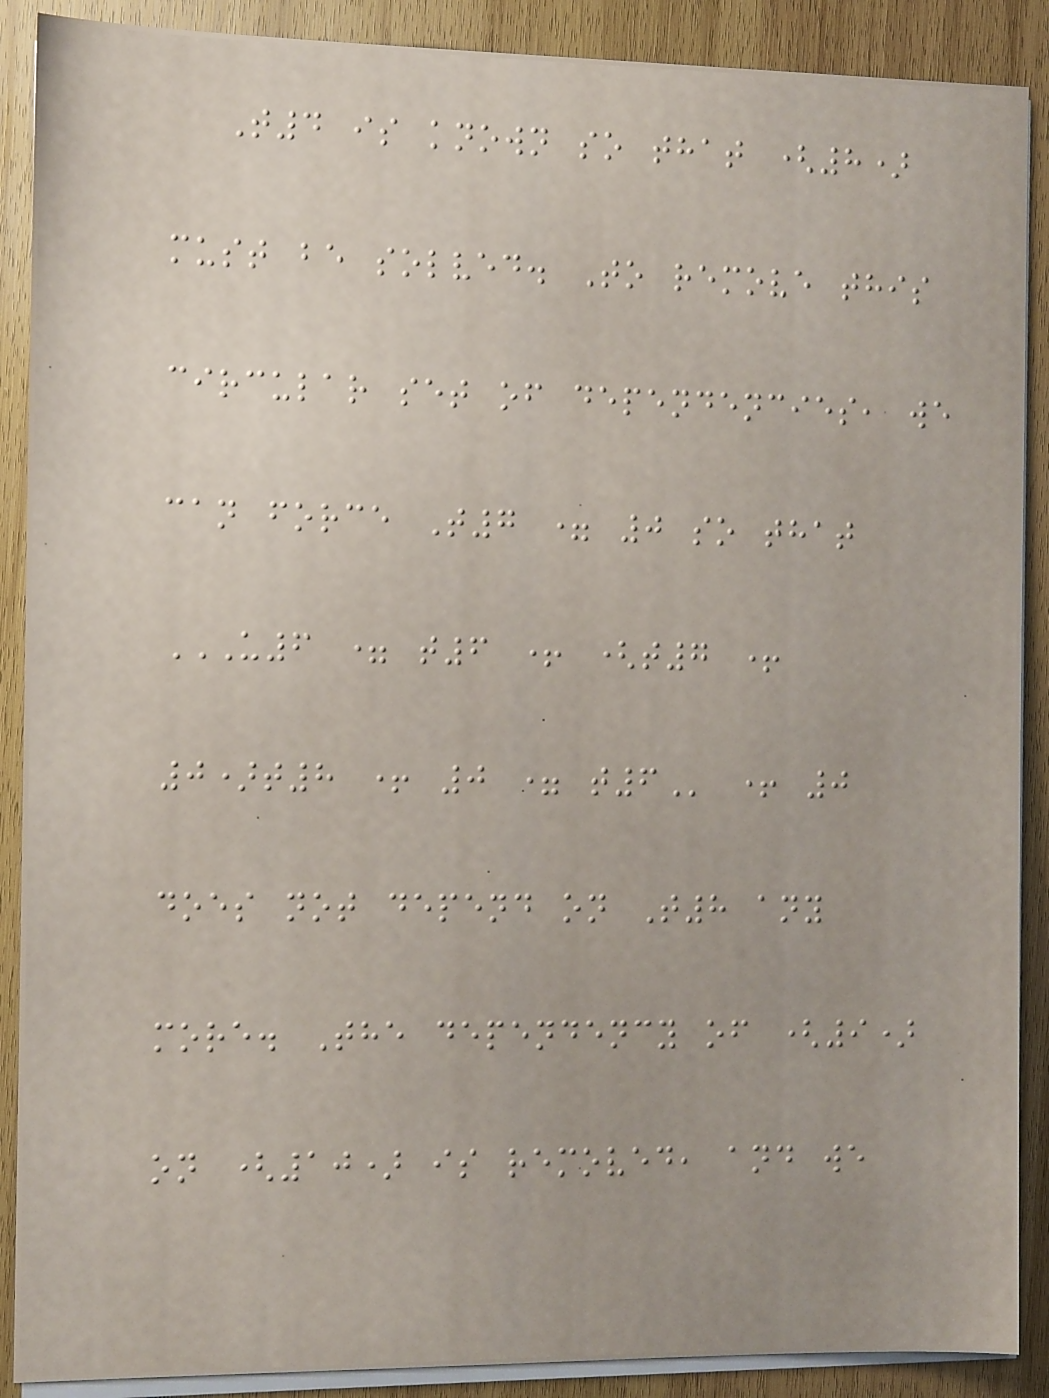T4 is known so that (8)
must be solved. To remove this
circular set of dependencies, we
can force T7 = 0 so that
U6 = T6 + (T7 +
0)T8 + 0 = T6 + 0
does not depend on T8 any
more. The dependency of (9)
on (10) is removed, and we
